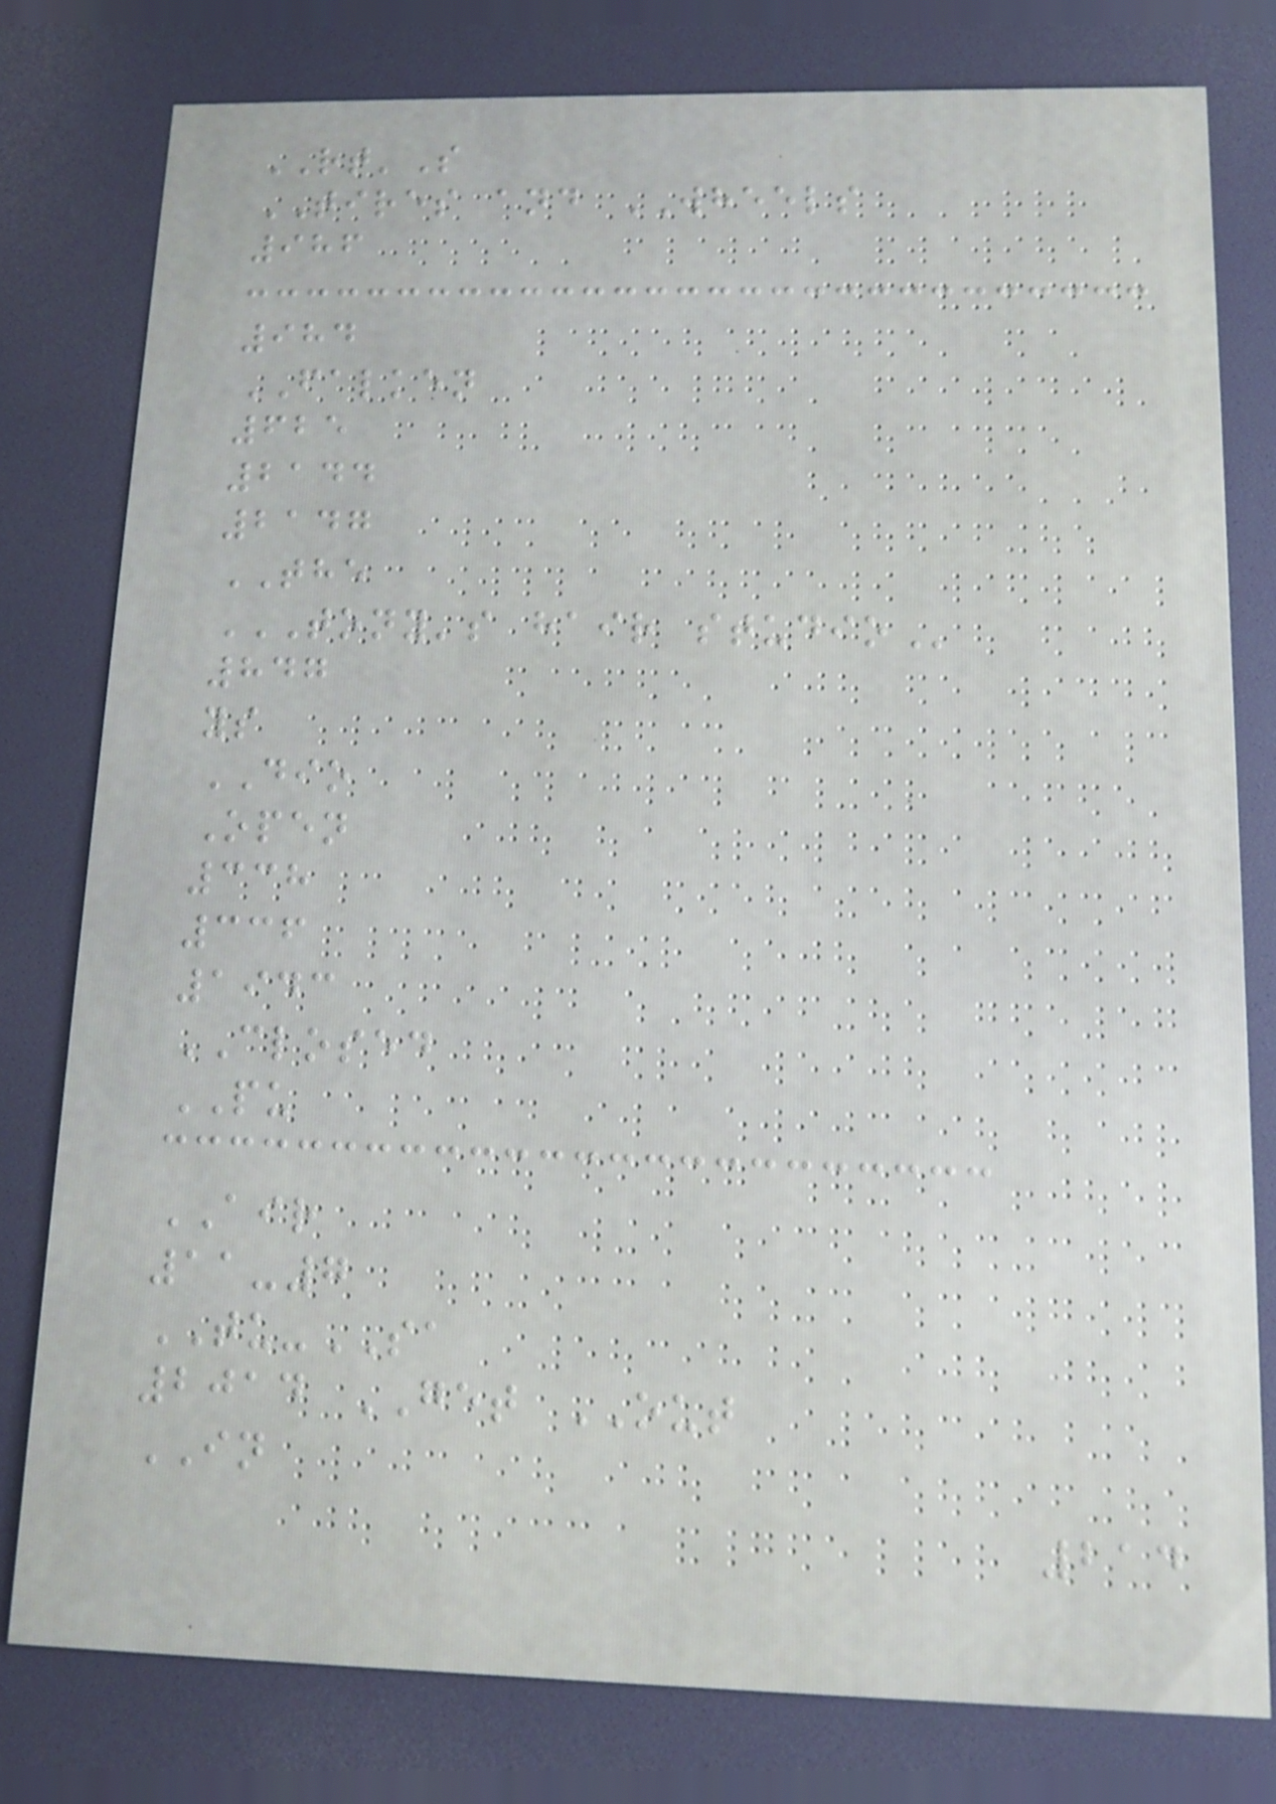RT'S
TIRES and WHEELS
986
984
FALKEN
625
2144
2147
THE
TONY'S HAIR STUDIO
847
ys
DIO
Open
338
336
1943
CLOSED
PU
AIR
11-7
TU-SA
2014 GET OUT
IN
214
